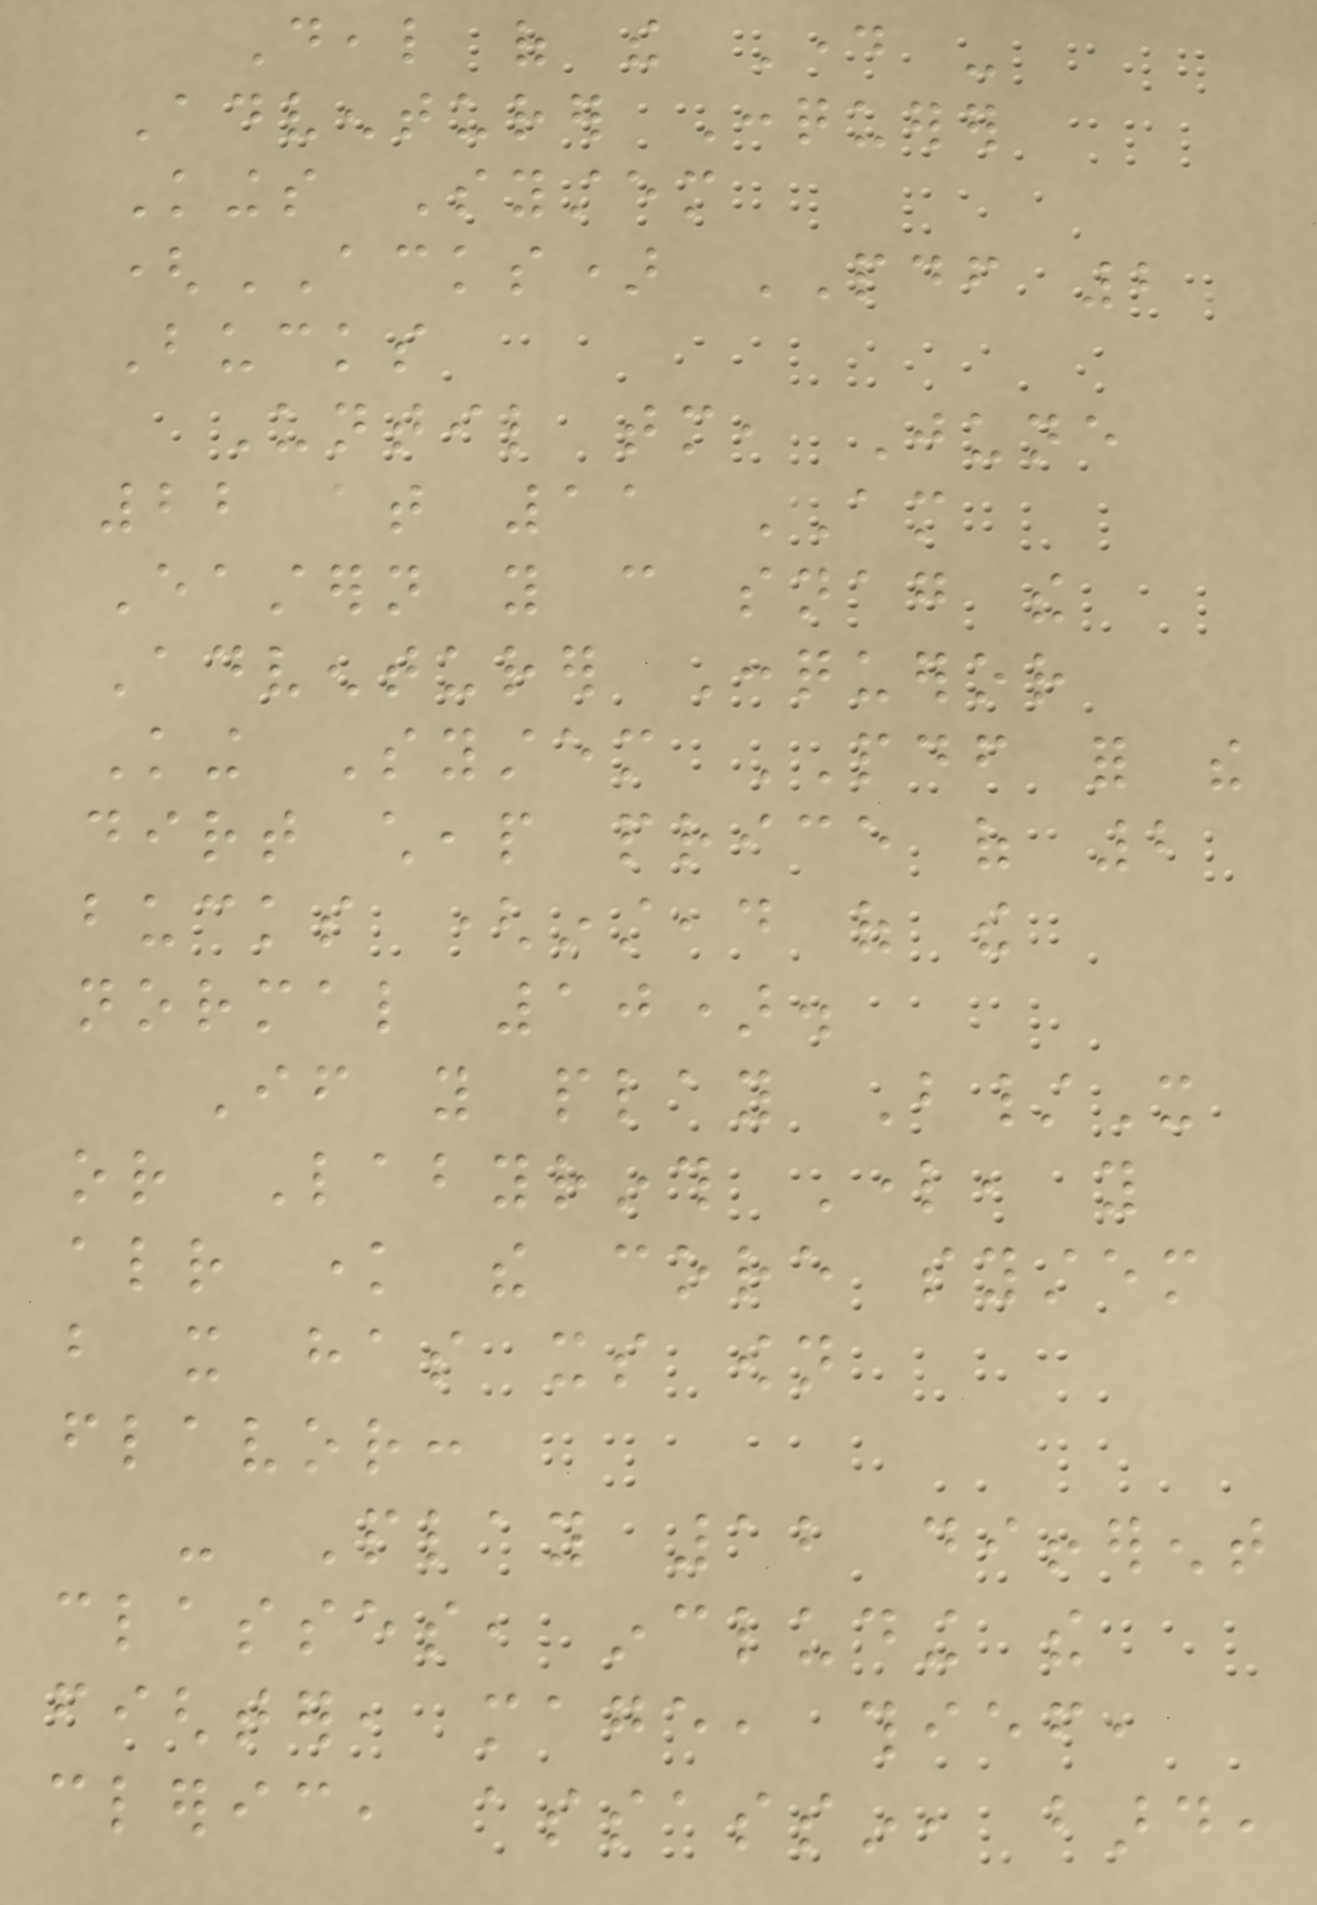Deal of the Day -
Adventurer Conquerer
Kings System
(ACKS) PDF 2
Bucks
Until tomorrow, June
22 at 11 AM
Eastern you can snag the
Adventurer Conqueror
King System PDF for the
dirt cheap price of 2
bucks (instead of the
normal 10).
If you play B/X
or Labyrinth Lord, you
already know the core system
but it has its own
flavor:
- Play 12 different
classes, including the
fighter, mage, thief,
cleric, assassin, bard,
